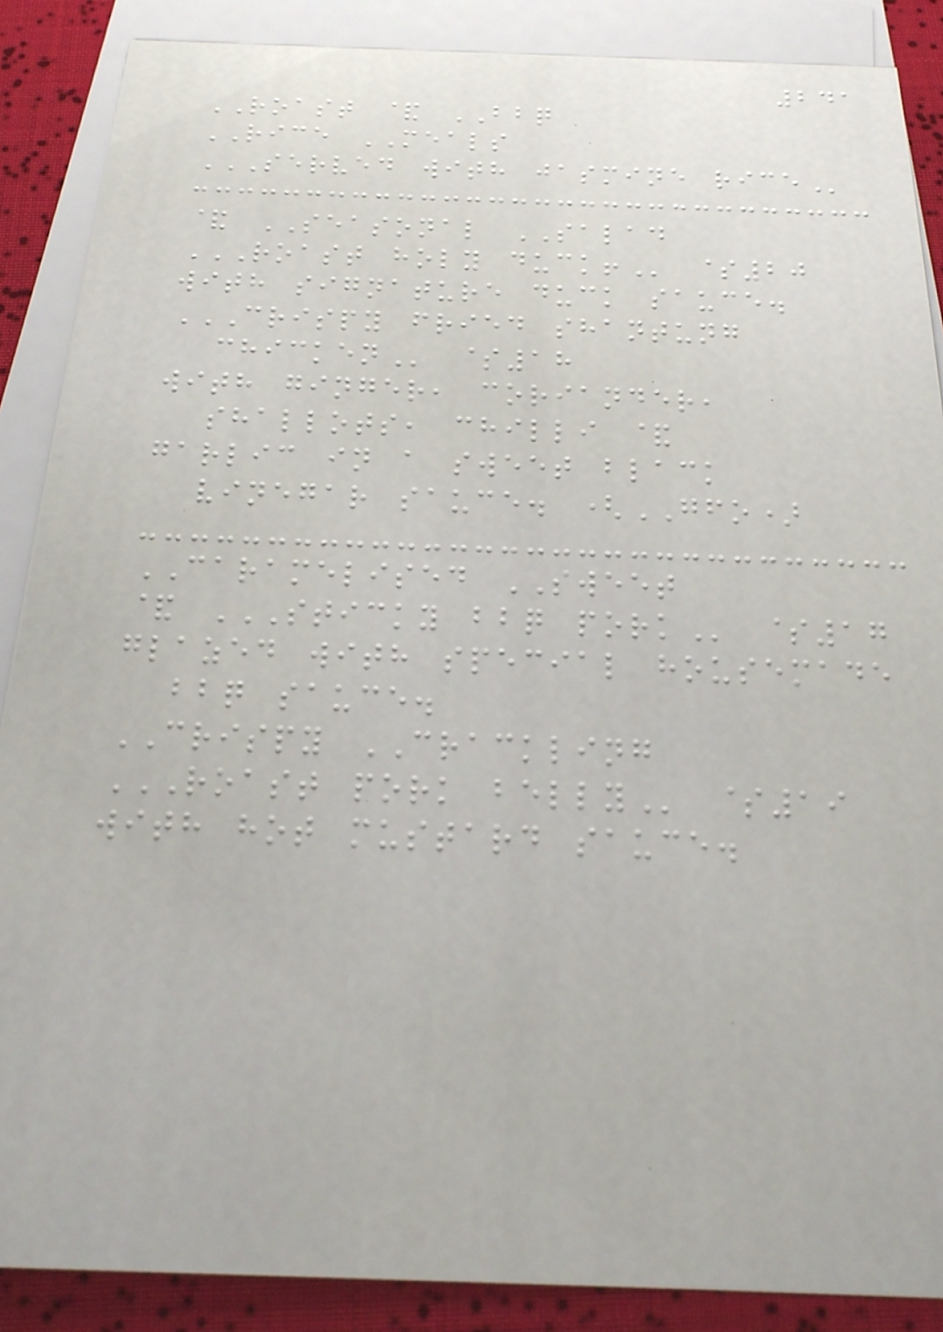241
ROAST & BBQ
RICE MEALS
SERVED WITH JASMINE RICE
& SEASONAL SALAD
ROAST HOLY DUCK! $20
with signature duck sauce.
CRISPY FRIED SHANTUNG
CHICKEN $18
with ginger, coriander,
shallots, chilli &
garlic in a sweet black
vinegar sauce. (GFO)
CARAMELISED SWEET
& STICKY BBQ PORK $17
glazed with special housemade
bbq sauce.
CRISPY CRACKLING
ROAST PORK BELLY $19
with hot mustard sauce.
